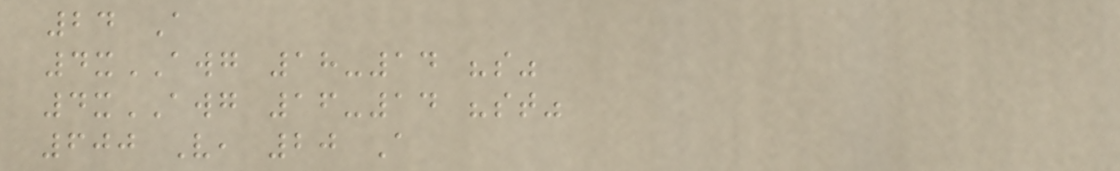24 A
4xAWG 18-14 "s"
4xAWG 16-14 "st"
600 V, 20 A
